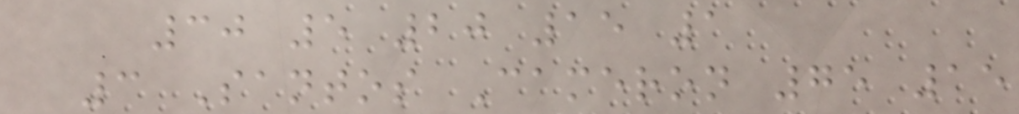30 5 20 15 1
3 Santos Cameron 75 15
